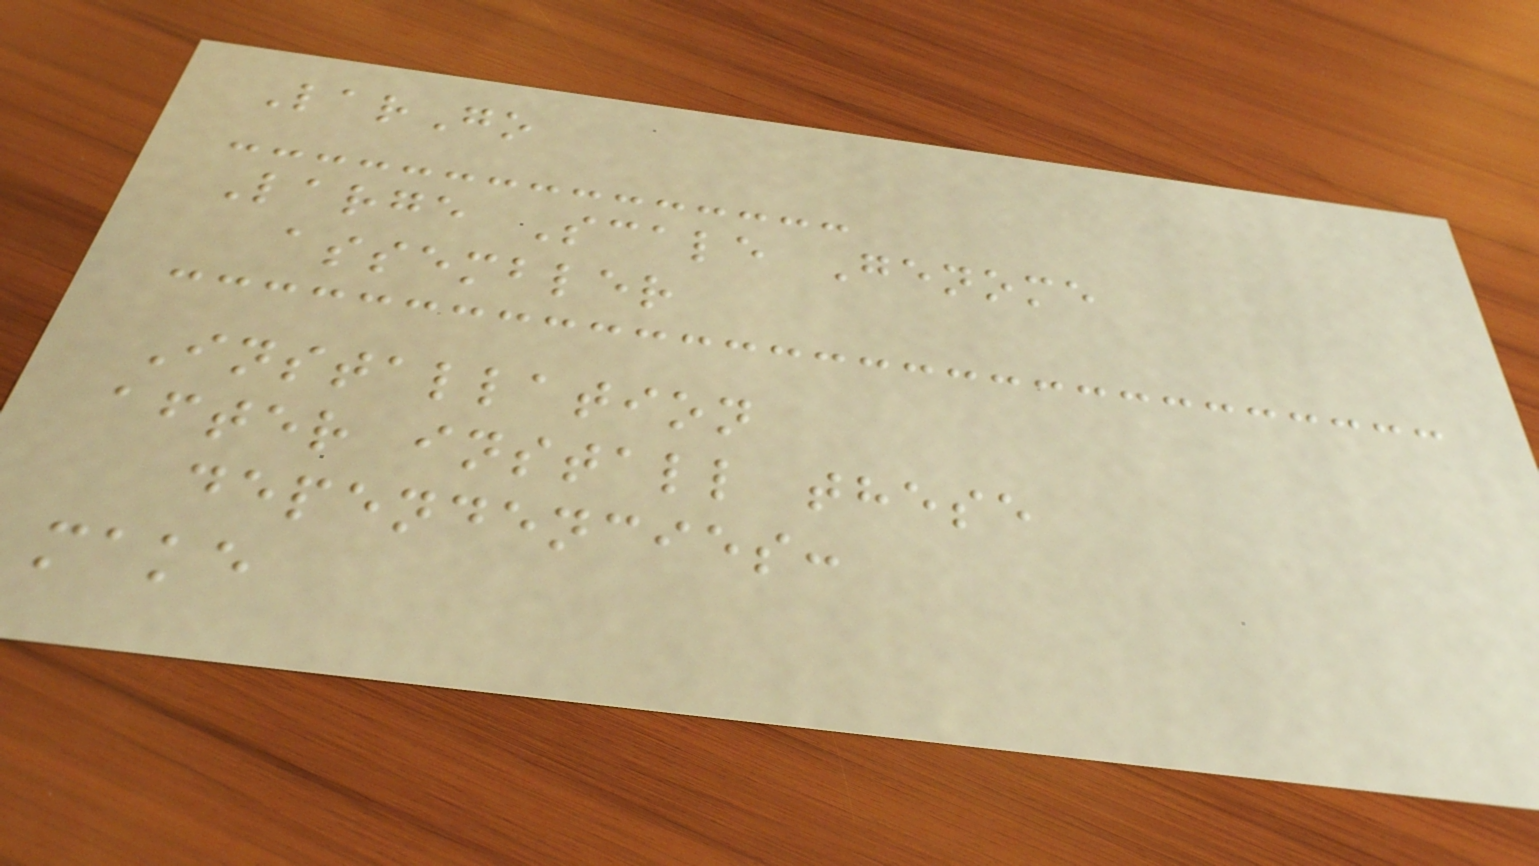LarGo
Large Scale Genome
assembler
Installation
after install these
dependencies:
make
